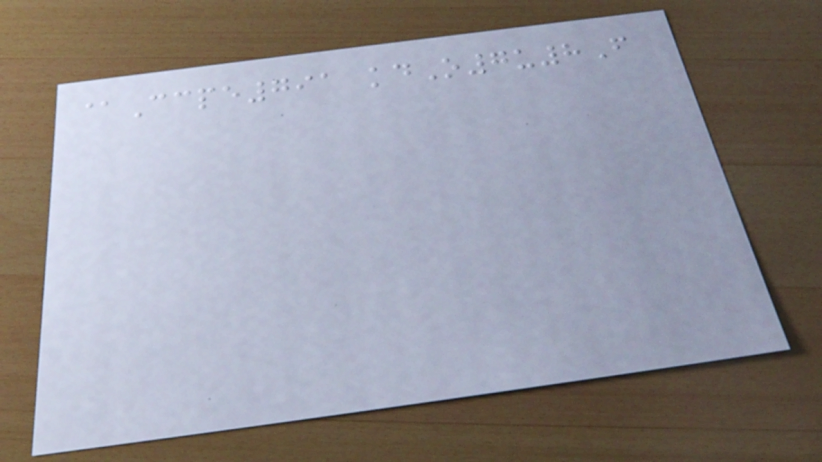@Ccpe791 kdO7u8F
